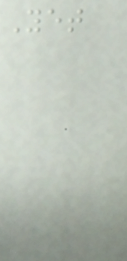Yet
